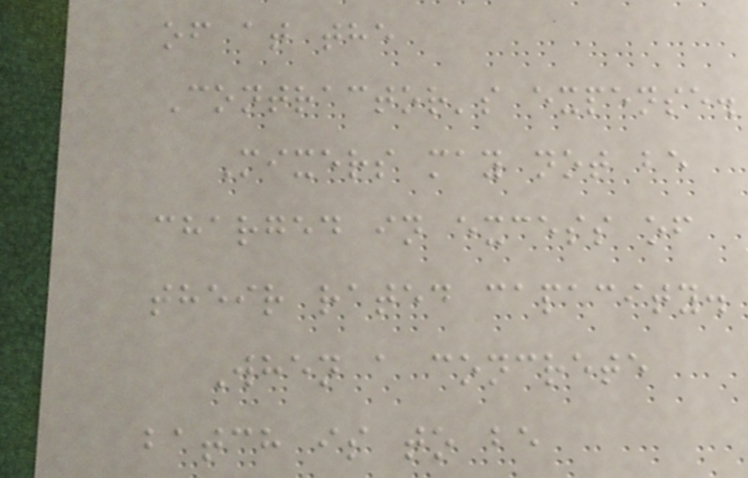of at the
Contractor's expense.
Mixers may not be
charged in excess of
their rated capacity.
When a concrete
batch is to be
